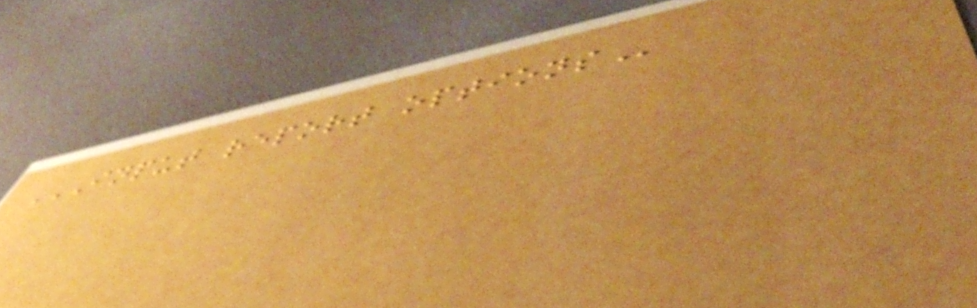INPUT REPORT OPTIONS
